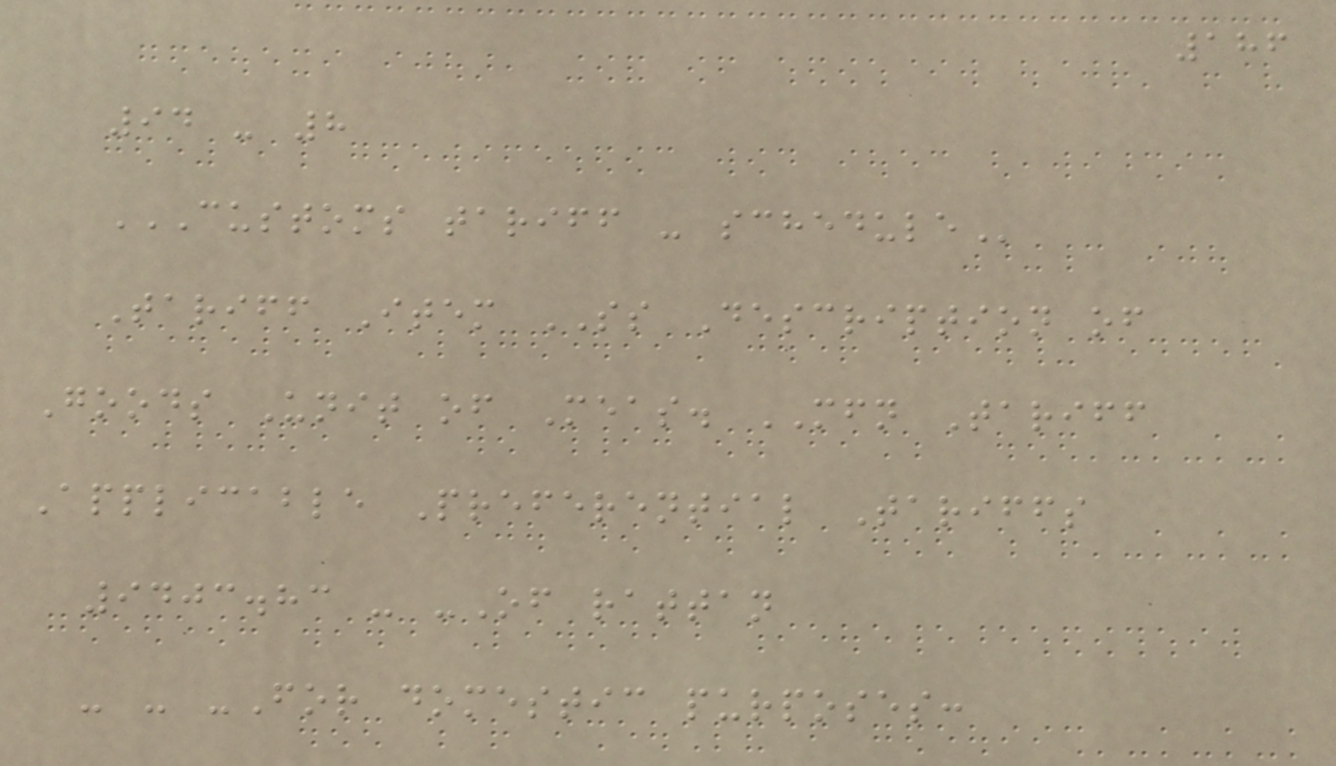186
94 - 8
CUSTOMS TARIFF - SCHEDULE
Tariff Item SS Description of
Goods Unit of Meas. MFN Tariff
Applicable Preferential Tariffs
9403.83 - -Of rattan
- - -For domestic purposes:
